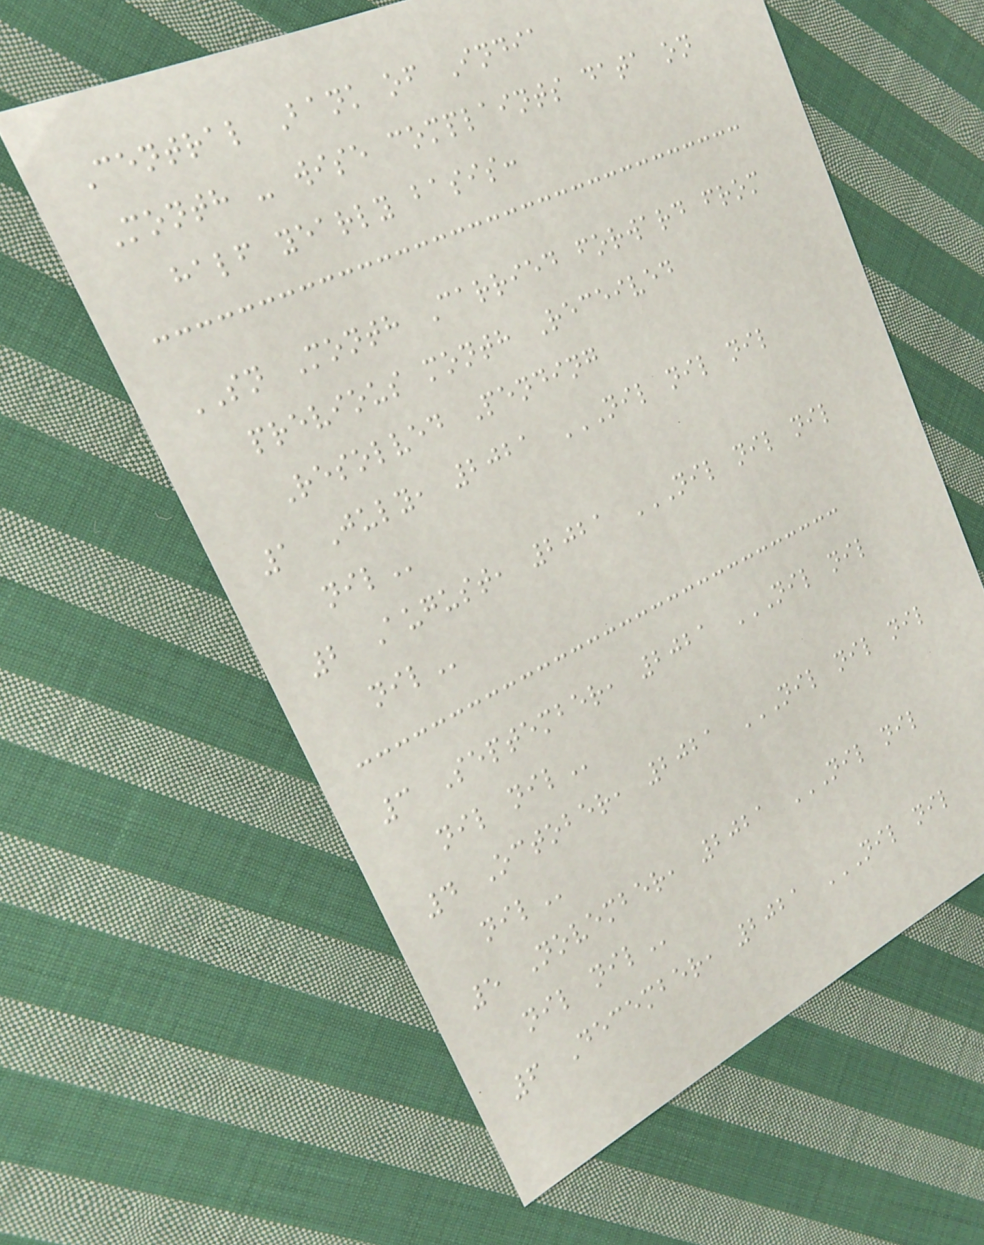Central Bank of India
Month - wise complaints data on
half yearly basis:
SN Month Carried forward from
previous month Received
Resolved Pending
1 July, 2021 NIL NIL NIL
NIL
2 August, 2021 NIL NIL NIL
NIL
3 September, 2021 NIL NIL
NIL NIL
4 October, 2021 NIL NIL NIL
NIL
5 November, 2021 NIL NIL
NIL NIL
6 December, 2021 NIL NIL
